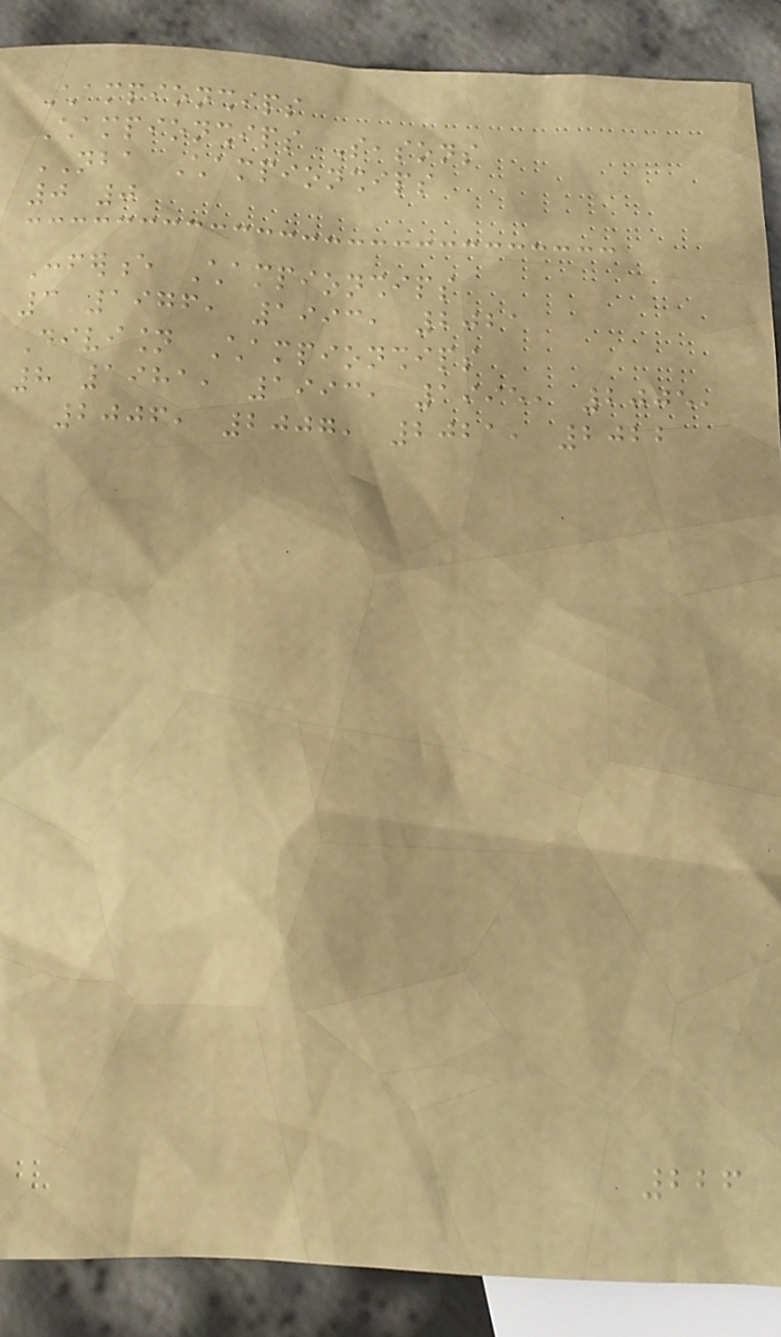Championships
Championships Seasons
NBA Championships
0 0
Conference Championships
3 1976, 1993, 2021
Division Championships
8 1981, 1993, 1995, 2005,
2006, 2007, 2021, 2022
226
